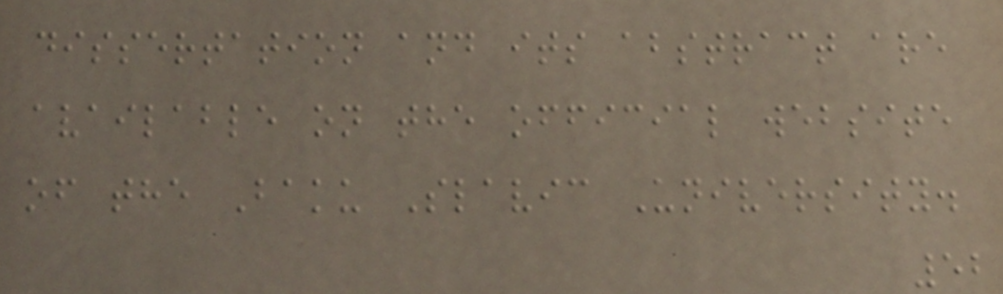dissertation and its abstract are
available on the official website
of the Baku Slavic University.
52
